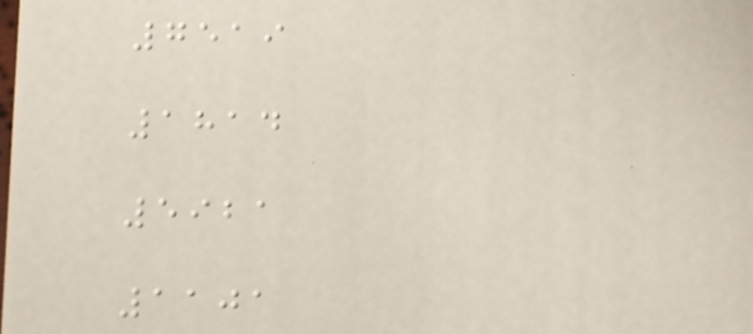7519
1814
5921
1101
